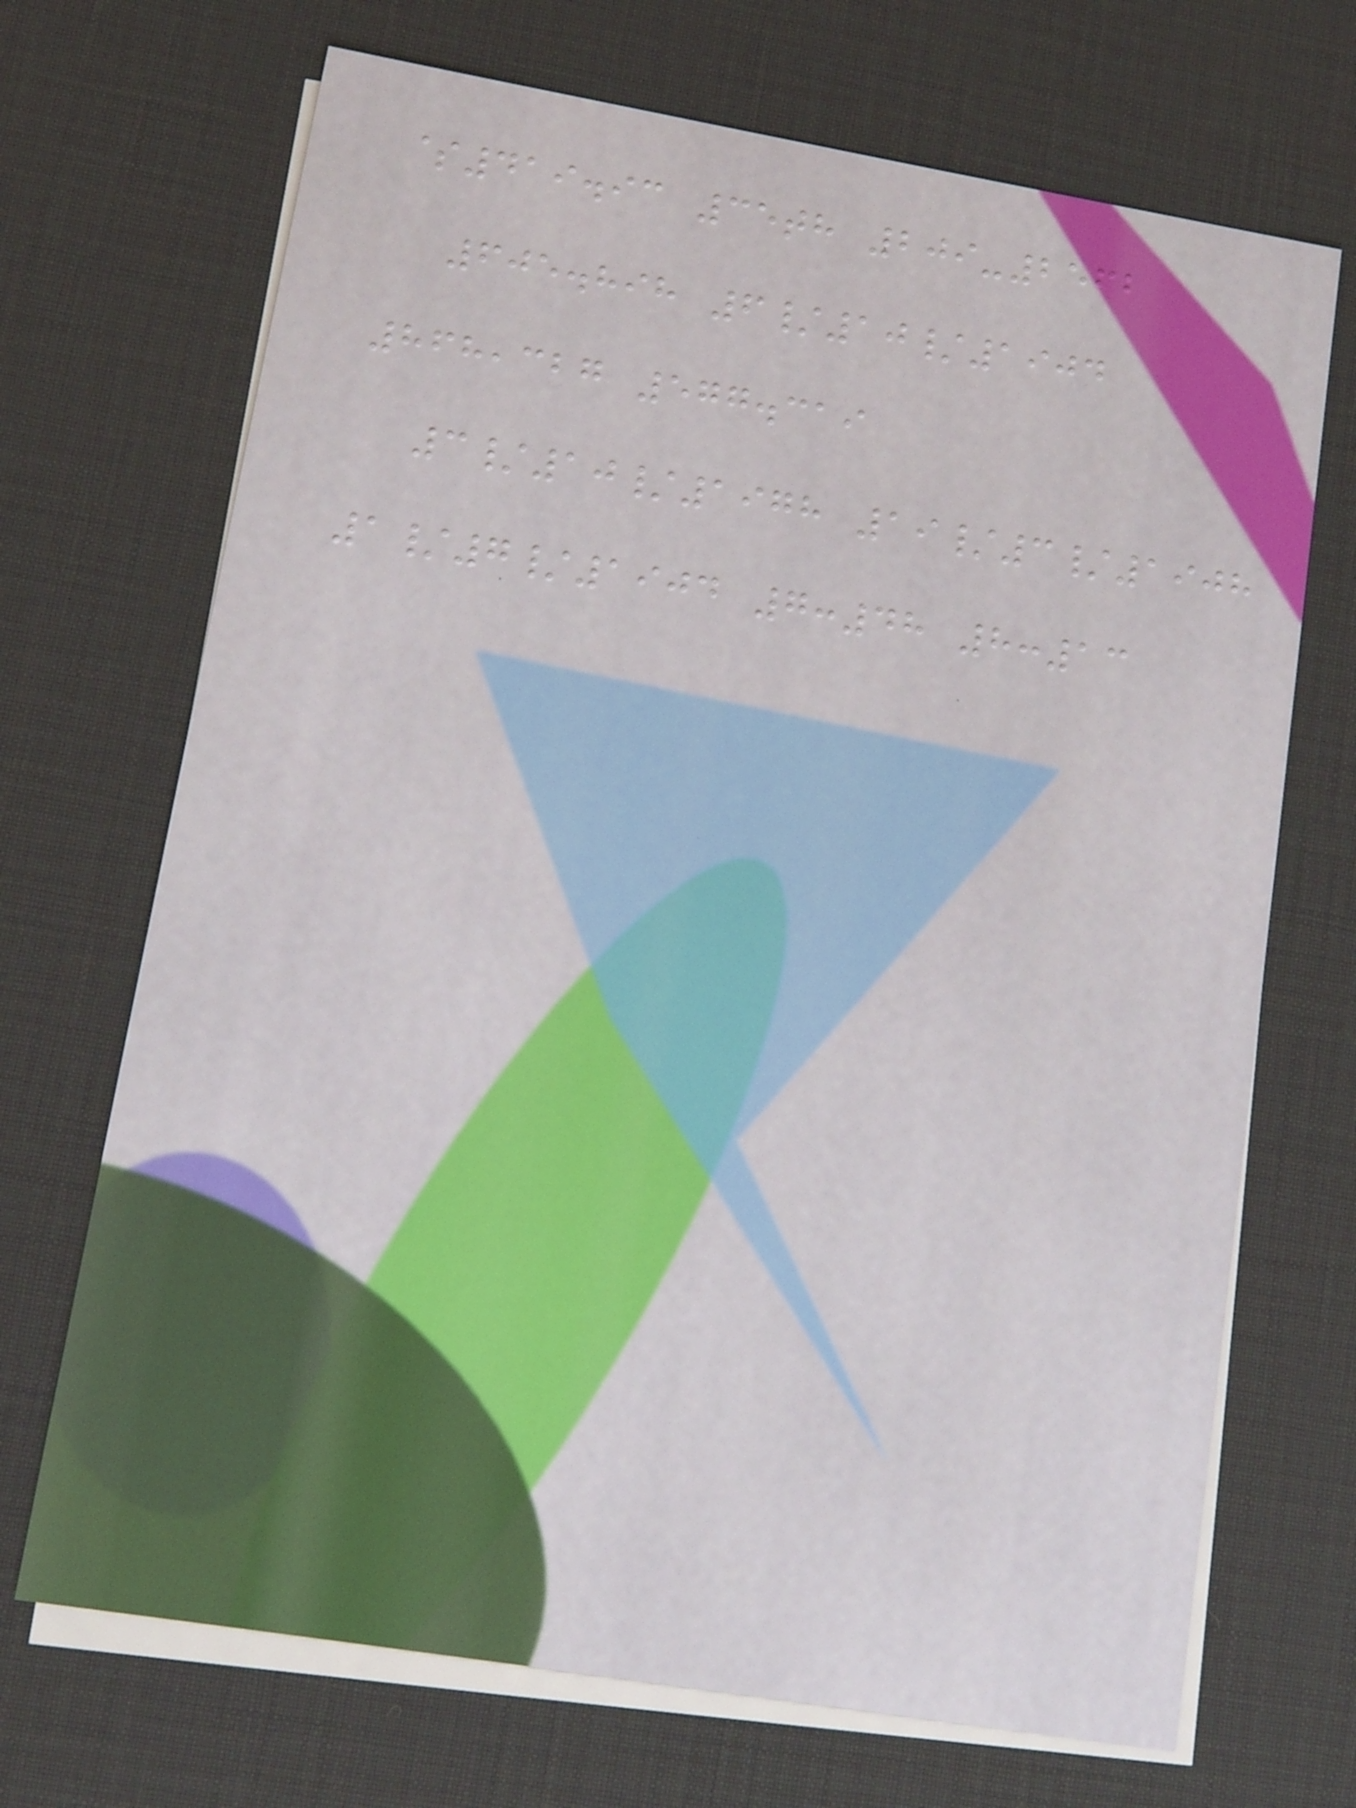$419.93 35th 209-2562
605.898 6/10/1904
868,327 577.319
3/10/1978 19/3/1908
1/7/1904 7:48 8:13
